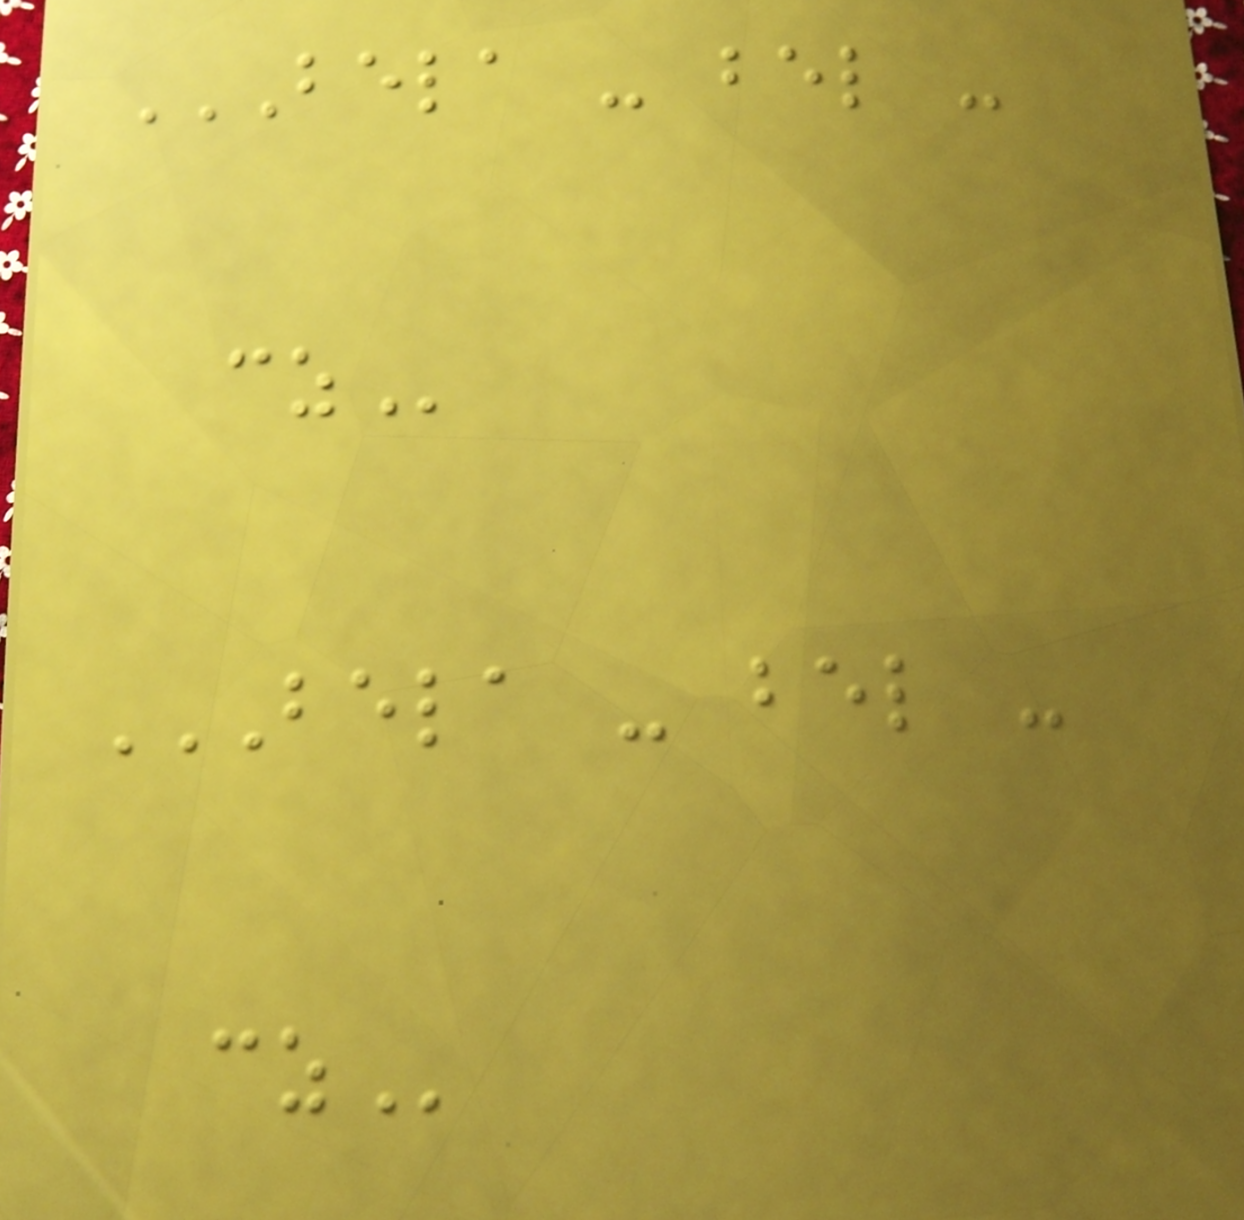BELA - BEL -
CZ
BELA - BEL -
CZ
